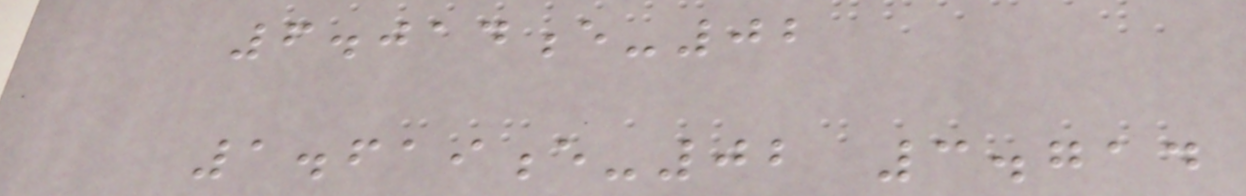6.014e-02
1.619e-02 3.714
